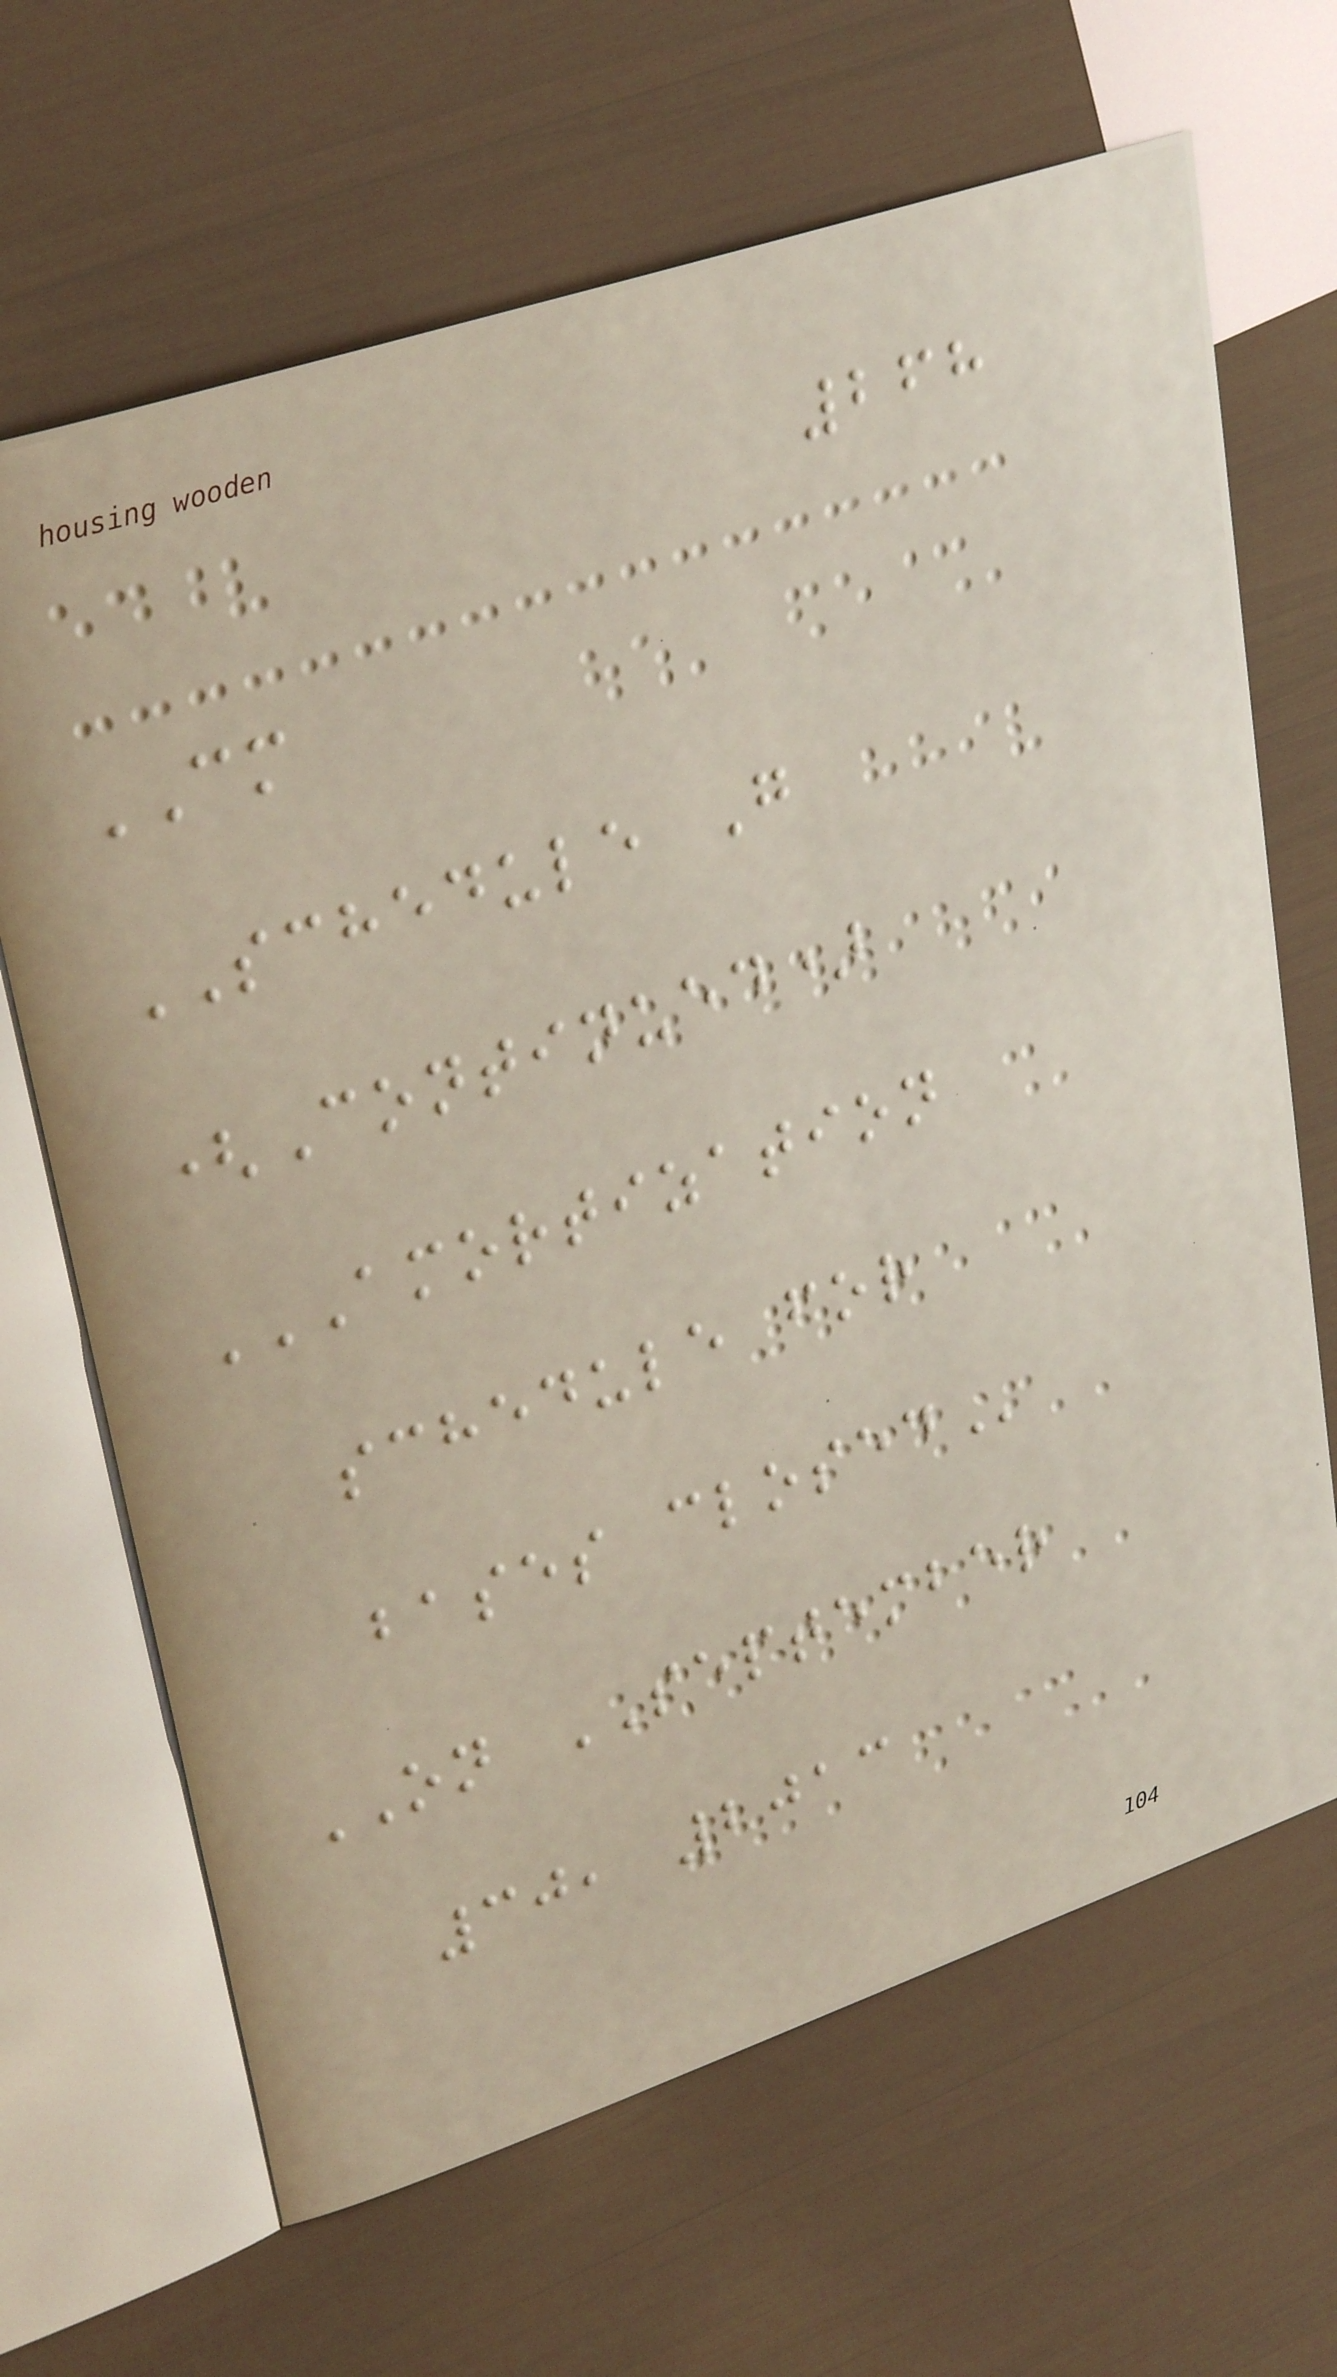268
CM
SCHEDULE G
(Continued)
AMORTIZATION
SCHEDULE FOR
BASES CLOSED
ON SEPTEMBER
30, 2013
